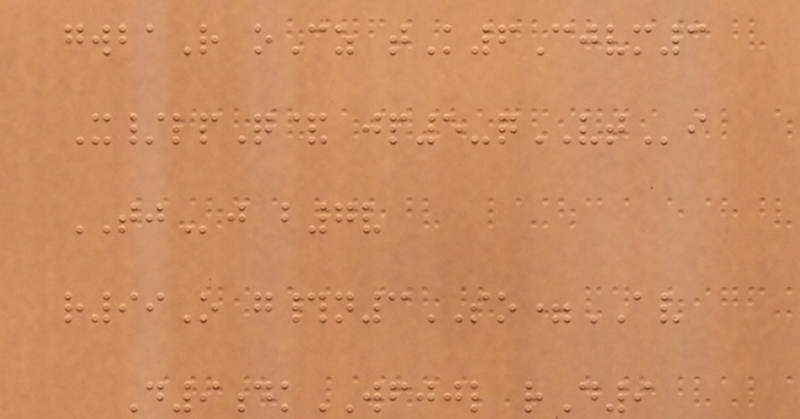gwbaR oCz tK6Cjvm3
X/lpQ& jp5-qVTi
TJj b7v
r99O g#n3SO=AV
D9dkWFJJL rD9
